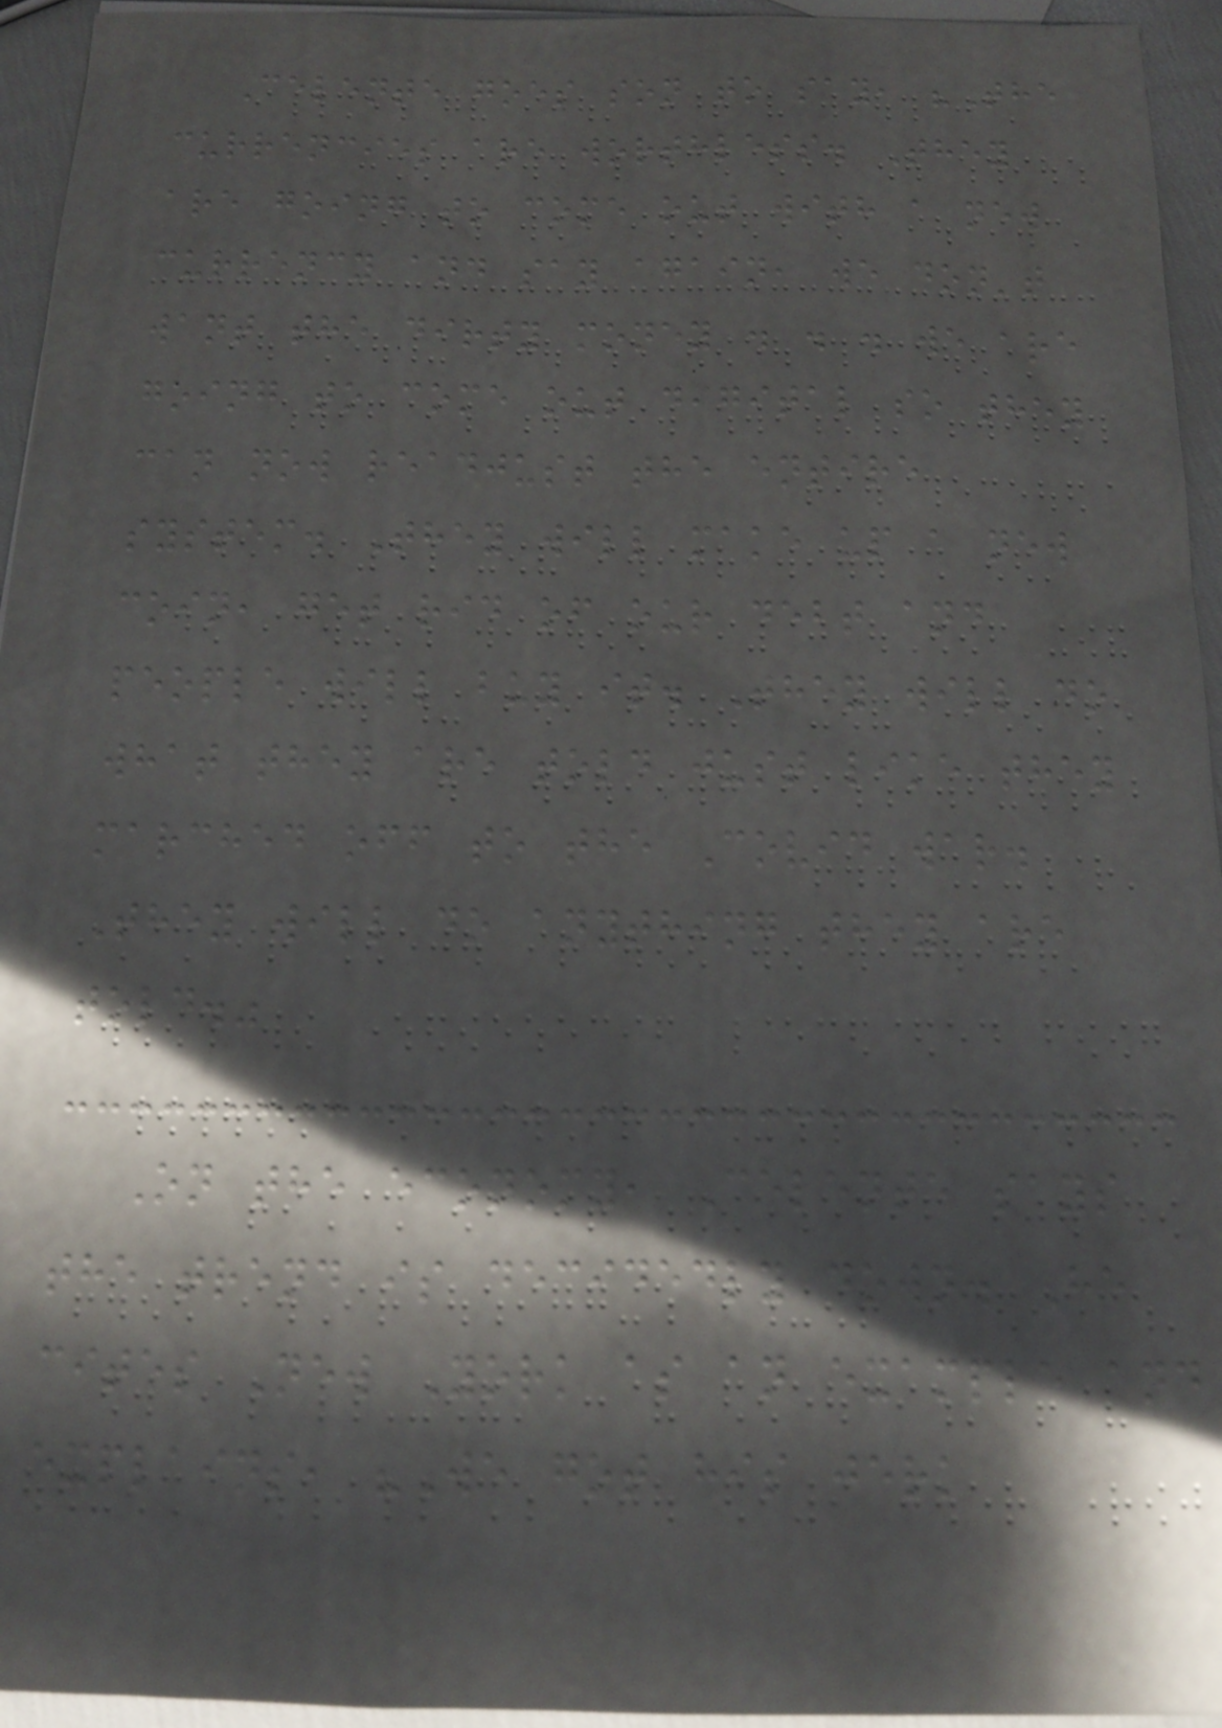Celente goes son to say, "The
currencies are worthless. They
are going to come out with a new
currency and say again, we don't
want the dirty money . . . we are
going to come out digital so they
can now readjust the entire
system. They will make up a new
coin, get rid of our debt and
people will buy it. They will do
what they are told just like they
marched off to the Covid war.
They will do anything they are
told."
On the economy, Celente says
the trend is decidedly down. He
cites New York as an example and
explains, "We got his jerk
